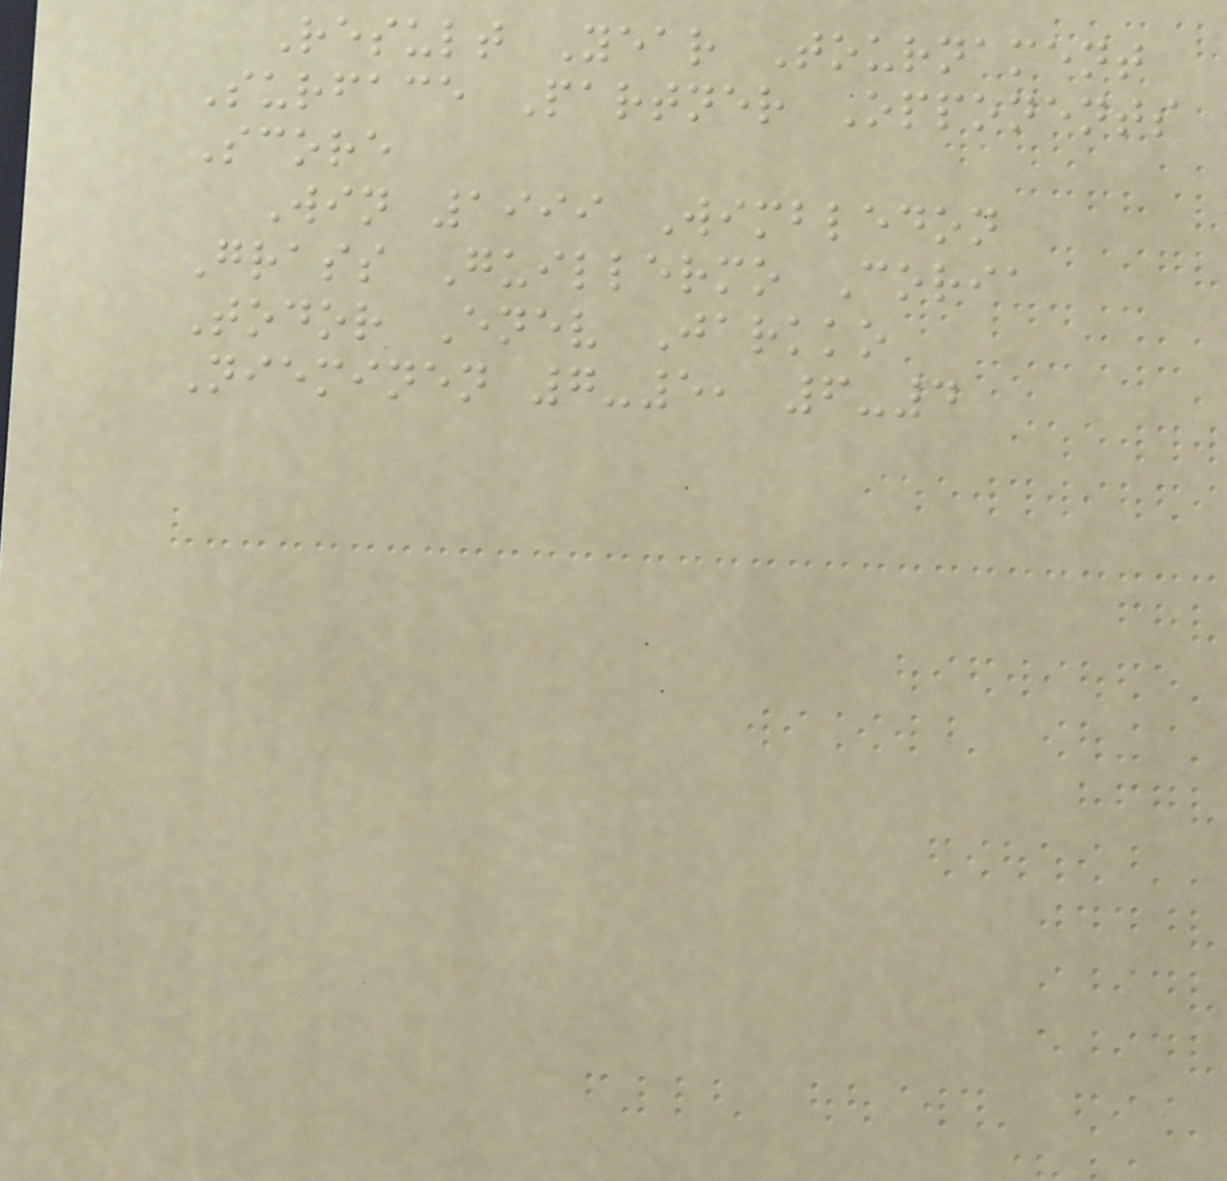Result Year Tournament
Surface Partner Opponents
Score
Win 1999 Wimbledon
Grass Guillermo Coria
Todor Enev Jarkko
Nieminen 7-5, 6-4
